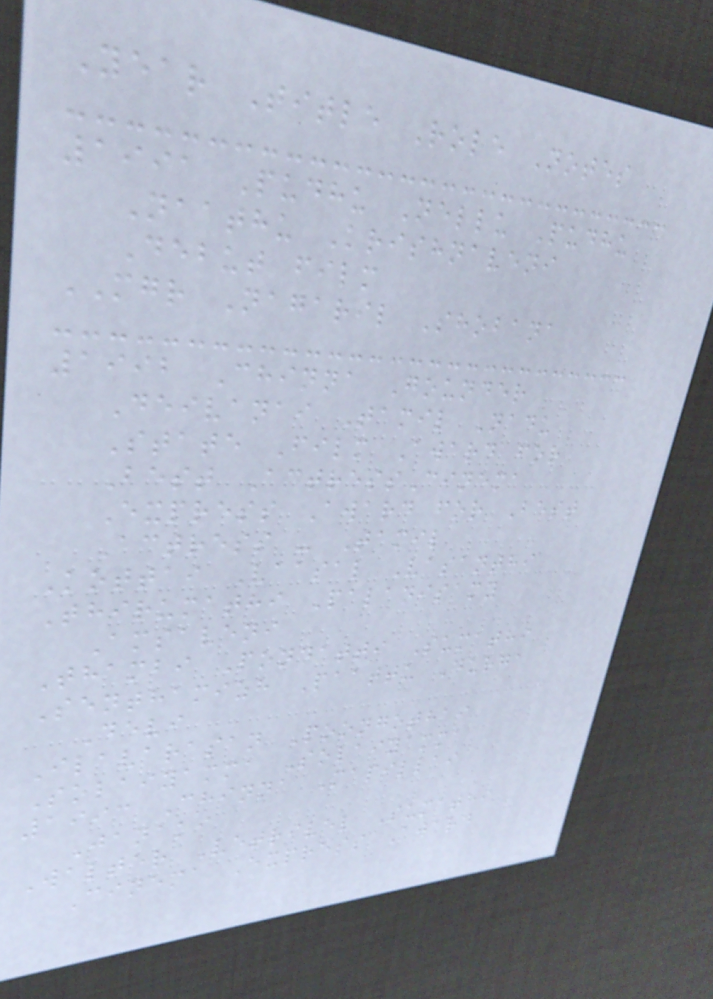Year Title Role Notes
1991 Pudhu Nellu Pudhu
Naathu Krishnaveni
Debut film
MGR Nagaril Shobana
1992 Chinna Gounder
Deivanai Tamil Nadu
State Film Award for
Best ActressCinema
Express Award for Best
Actress - Tamil
Kottai Vaasal Vasanthi
Thirumathi Palanisamy
Amsaveni
Thambi Pondatti Sumathi
Senthamizh Paattu Durga
Devi
Ilavarasan Poongothai
Solaiyamma Solaiyamma
1993 Chinna Mapillai
Janaki
Walter Vetrivel Sumathi
Cinema Express Award
